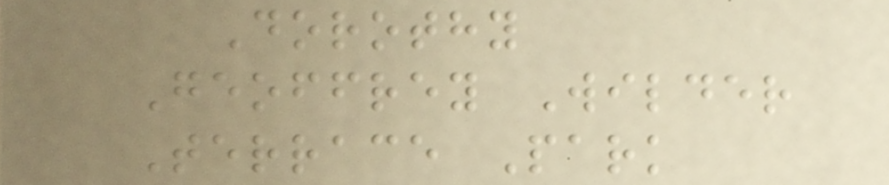Dorothy
Geoffrey Wilder
Terrace Park
